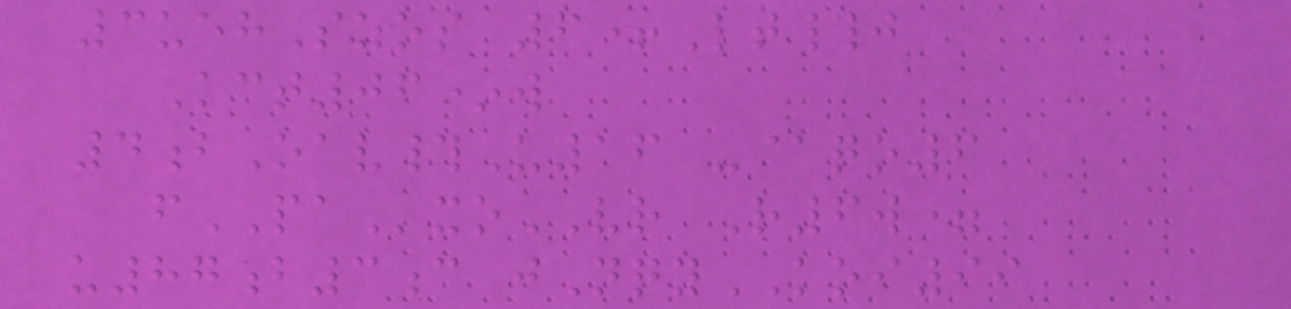3uehSzos 6+Lt#j
Kct06*w
4bOav#U16 -@qo6
fPAxoVR R6w=
u87b3c jNqyKOI99
